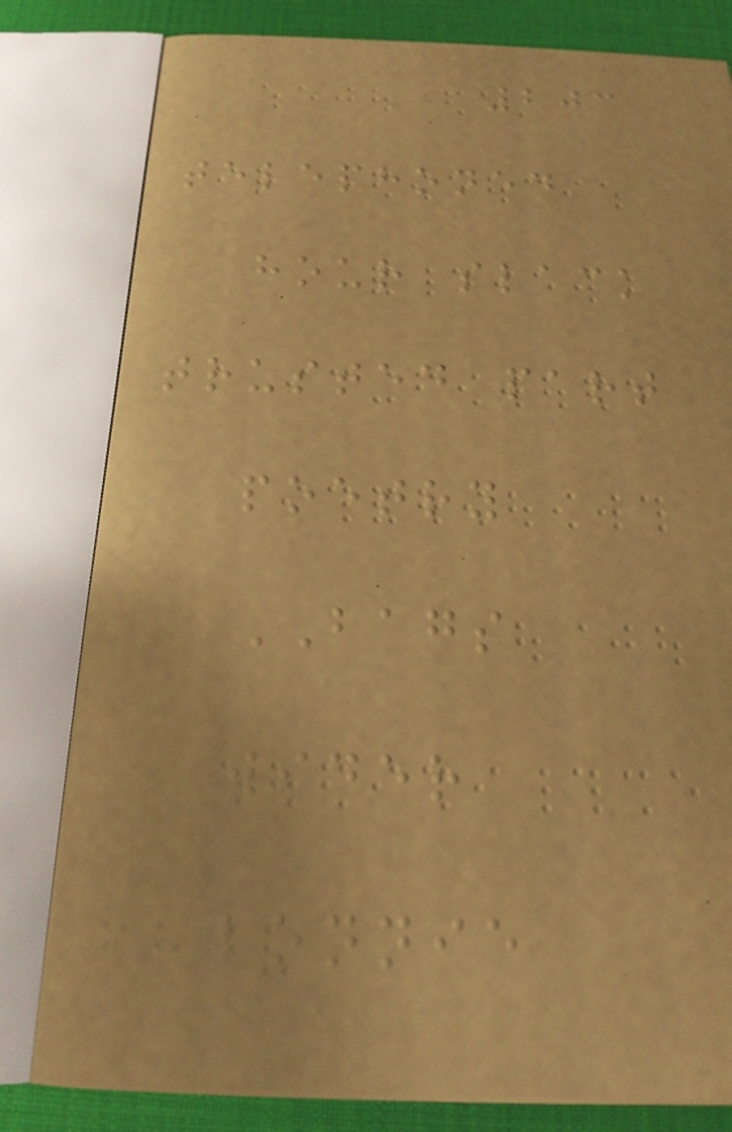203
telephoned
hour slack
trusted part
poetry
BAGS
wider
lonnie
